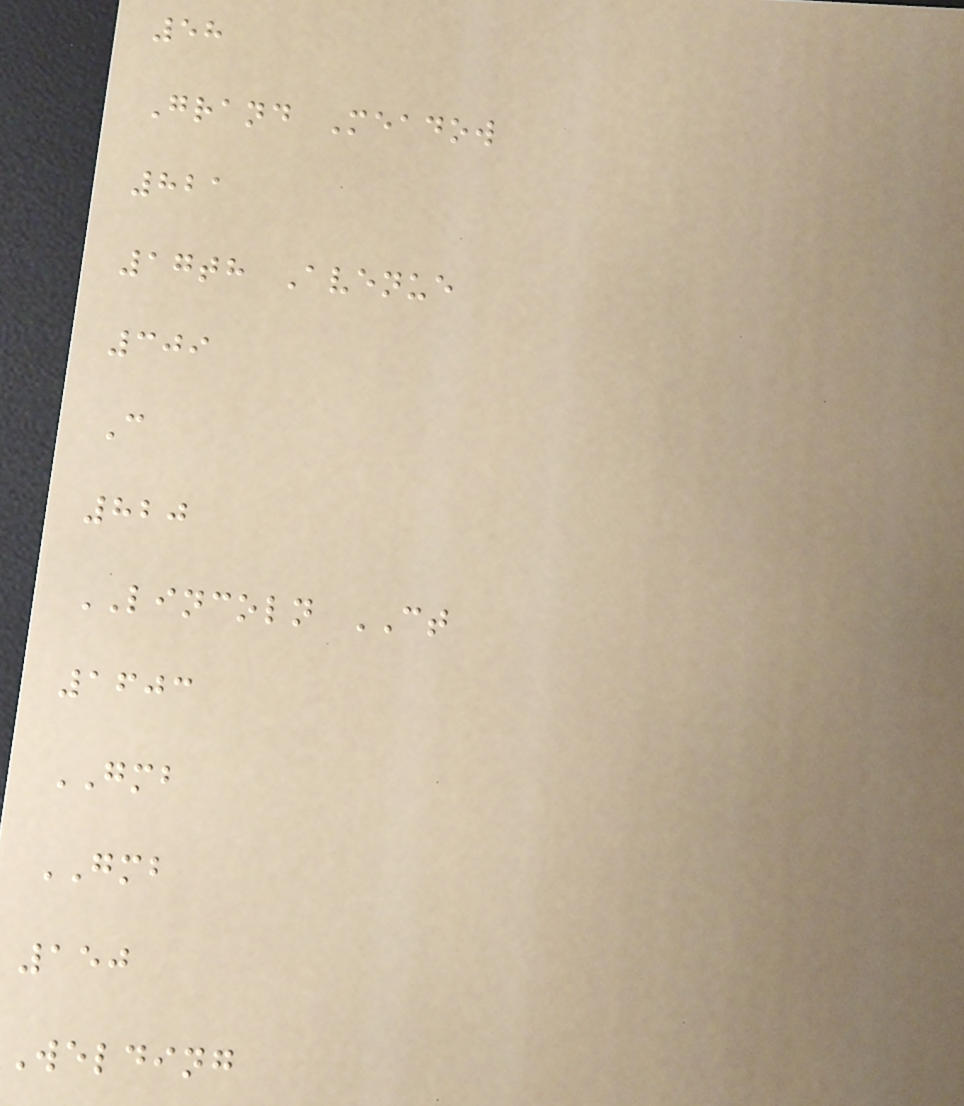58
Grand Meadow
821
17th Avenue
309
C
820
LINCOLN CT
1603
GMB
GMB
150
Welding
